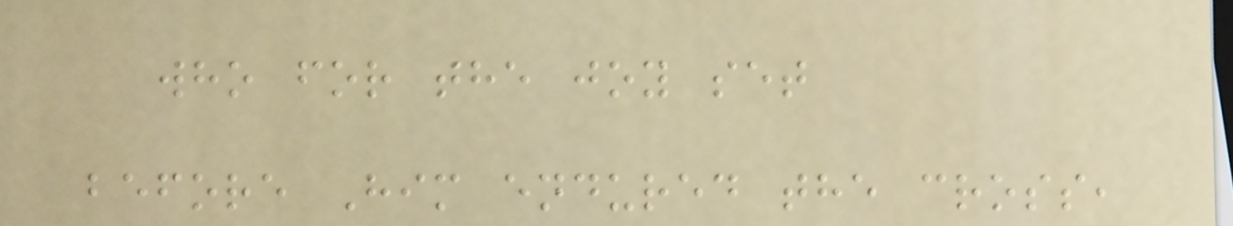who for the joy set
before Him endured the cross,
